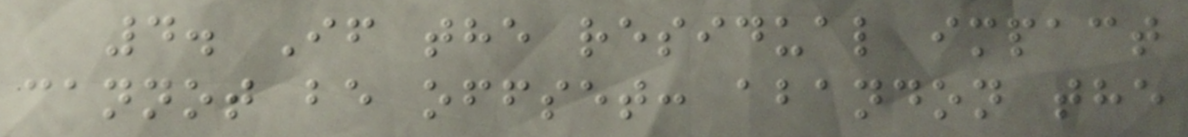4. If the residual impact
cannot be offset: abandon the
